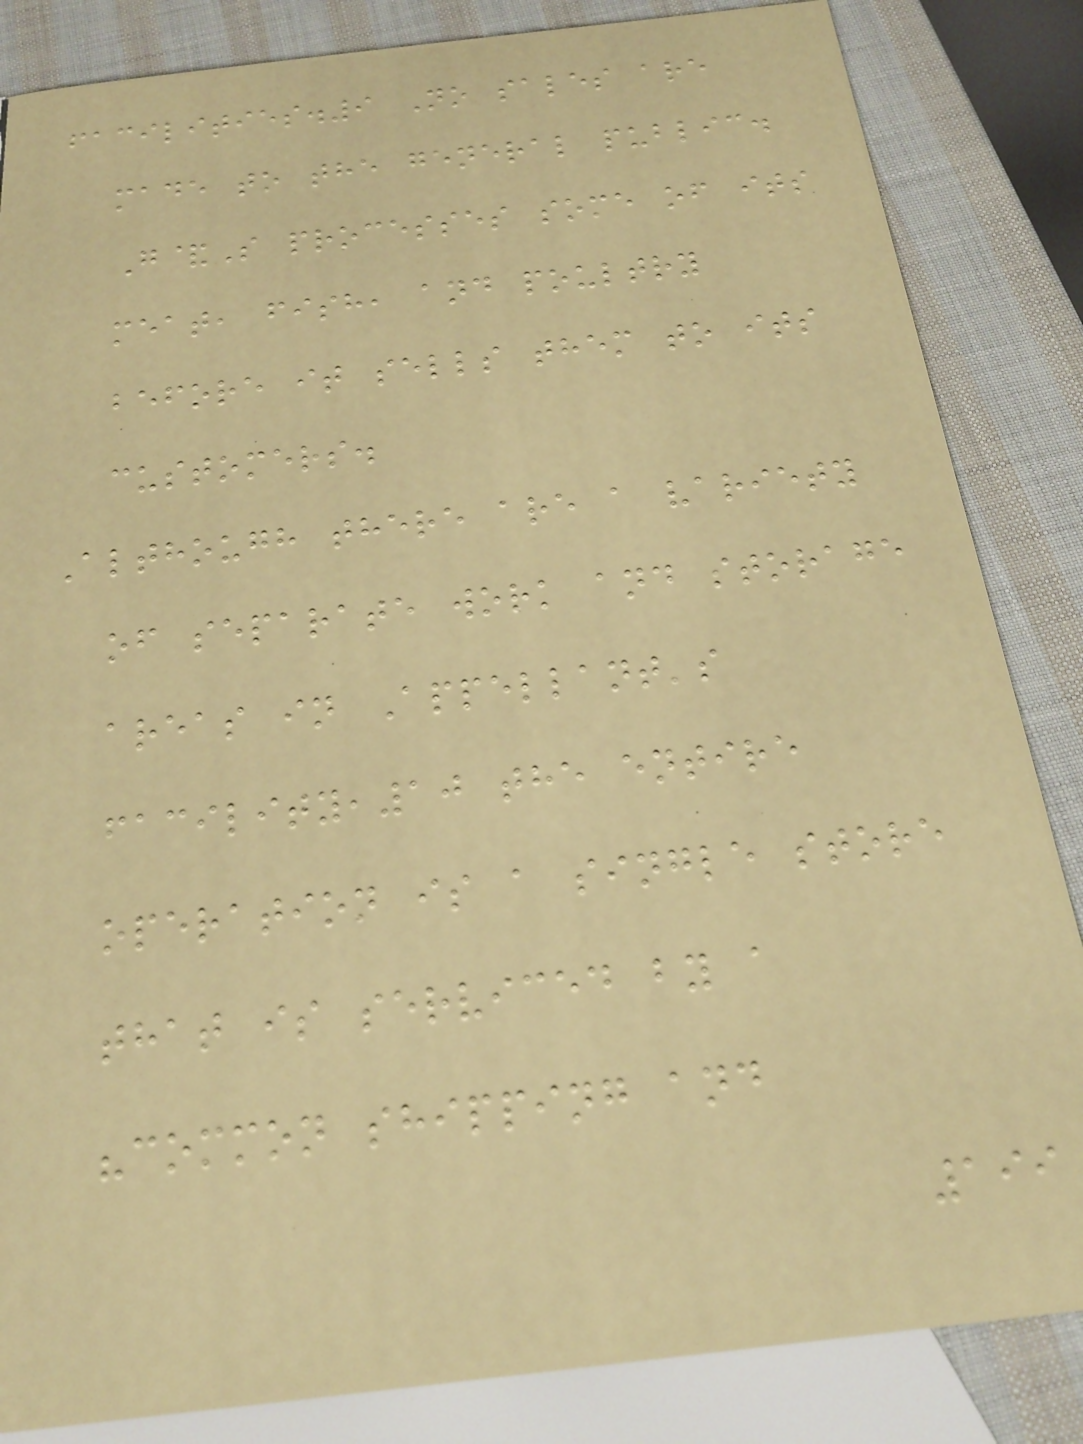facilities.9 No sales are
made to the general public.
G&S processes some of its
meat, fish, and poultry
before it sells them to its
customers.
Although there are a variety
of separate work and storage
areas in Appellant's
facility,10 the entire
operation is a single store
that is serviced by a
"common shipping and
199
